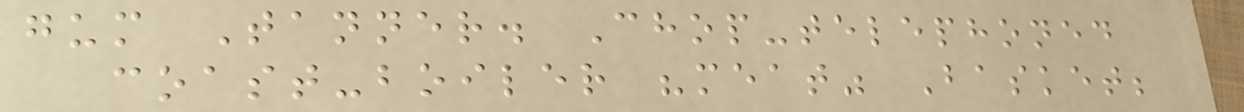gum Tanner. Chop-telephoned
coast-boiler "meat" Basket;
